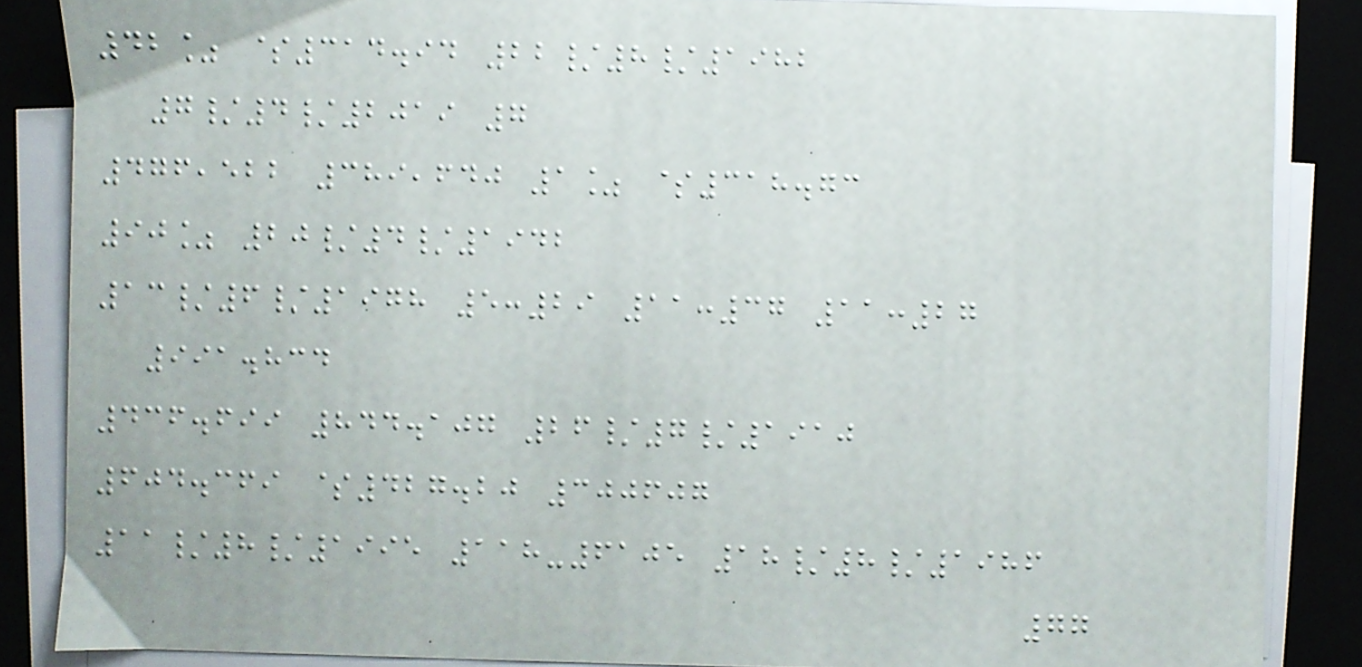42% $314.94 22/8/1982
7/4/2019 7
476,522 389,640 1% $318.73
90% 20/4/1942
13/6/1978 5:29 11:37 11:27
991.834
436.699 844.107 26/7/1910
604.369 $427.20 300607
11/8/1995 118-6105 18/8/1986
77
